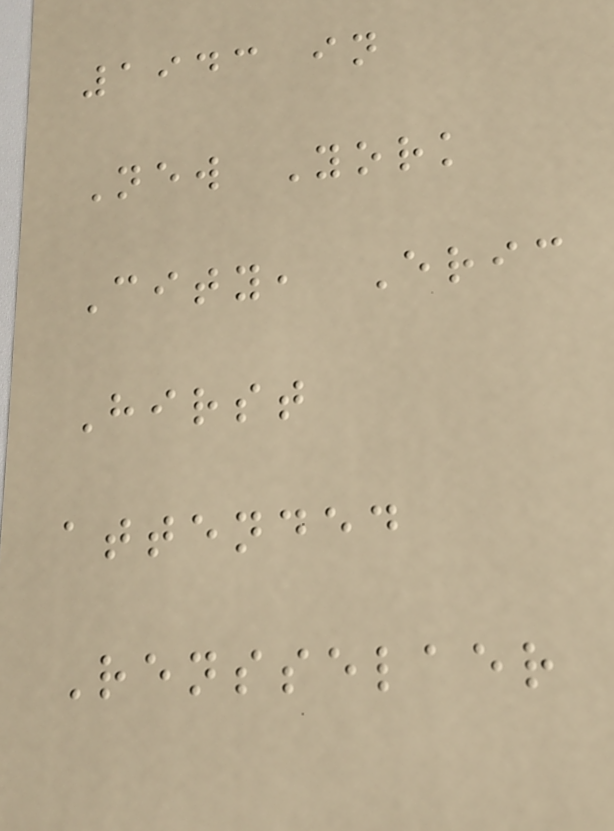1943 in
New York
City, Eric
Hirst
attended
Rensselaer
